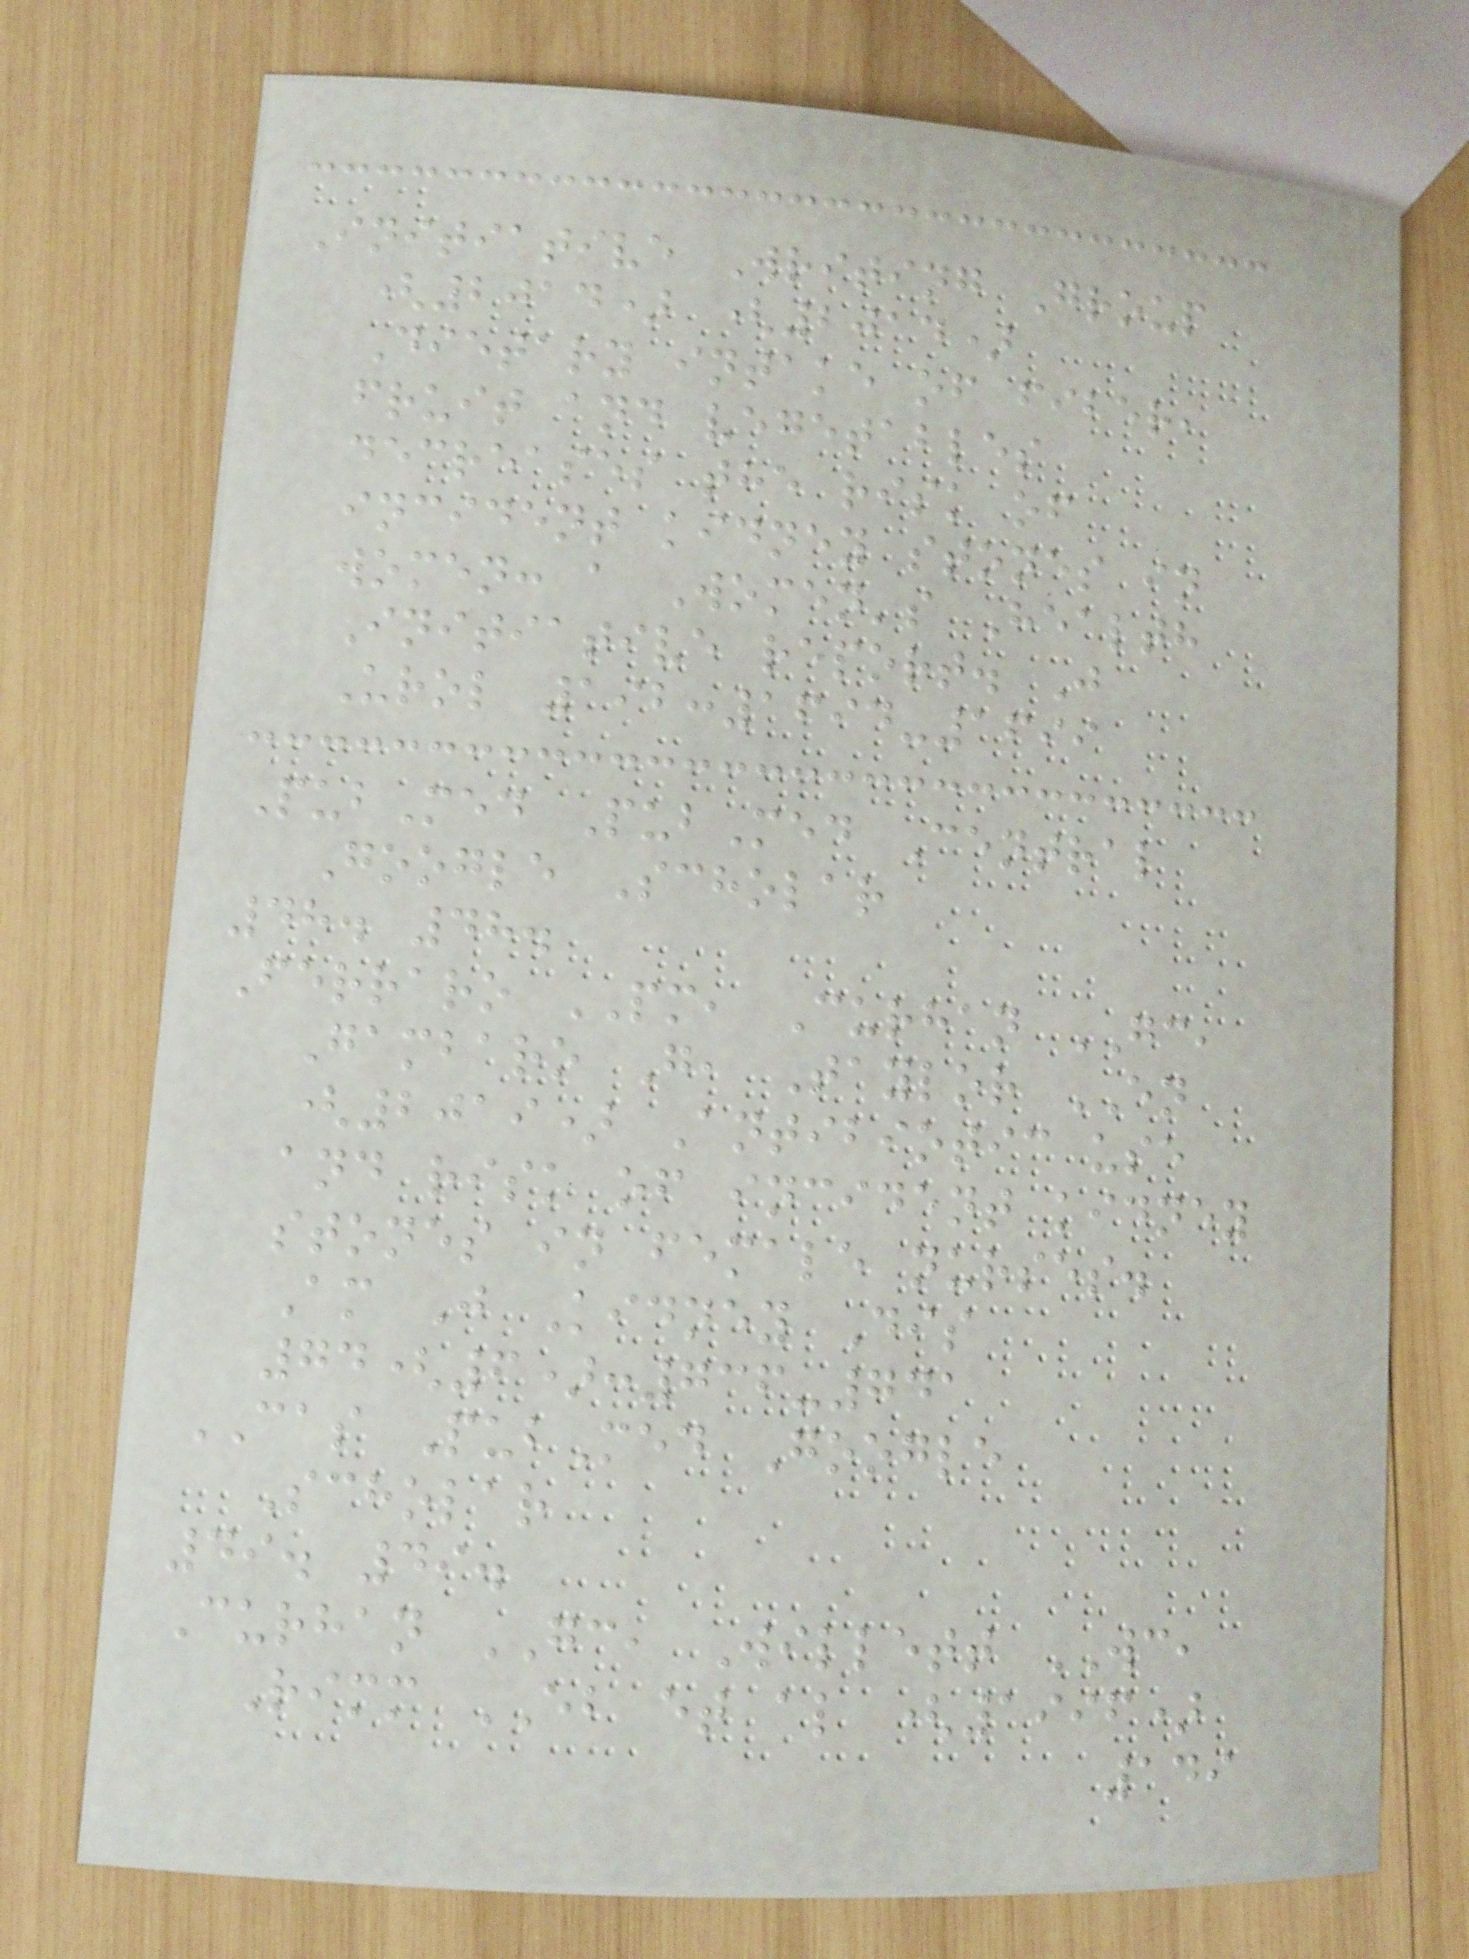Initiative Writing Group
(2014) (2014)
Dietary intake of fiber,
fruit and vegetables
decreases the risk of
incident kidney stones in
women: a Women's Health
Initiative report. J
Urol 192:1694-1699
PubMed PubMed Central
Google Scholar
48. 48.
Ferraro PM, Curhan GC,
Gambaro G, Taylor EN
(2019) Antibiotic use
and risk of incident kidney
stones in female nurses.
Am J Kidney Dis
74(6):736-741
CAS PubMed Google
Scholar
49. 49.
Curhan GC, Willett WC,
Rimm EB et al (1996)
149
